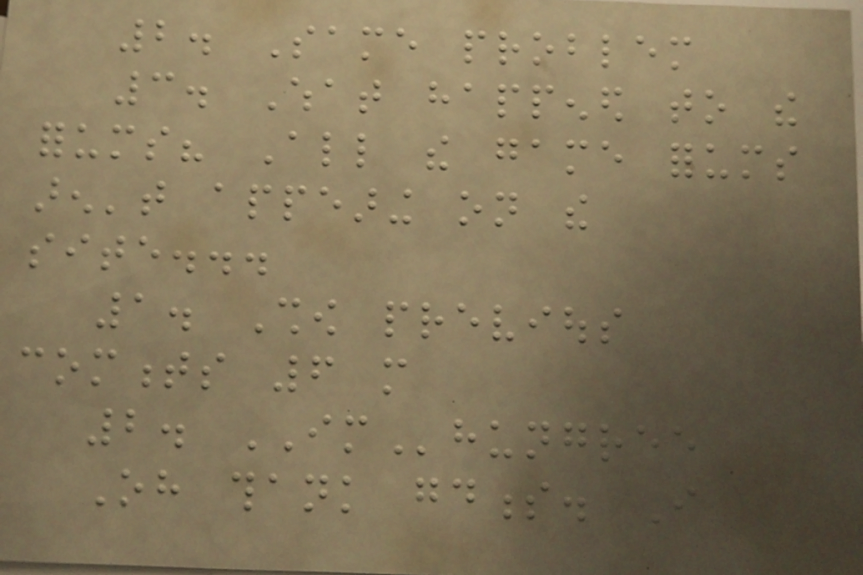2. Same problem
3. What happened to the
forums? All the game forums
aren't appearing on the
site...
1. Show previous
comments 6 more
2. IMhungree
Oh thank goodness. I
